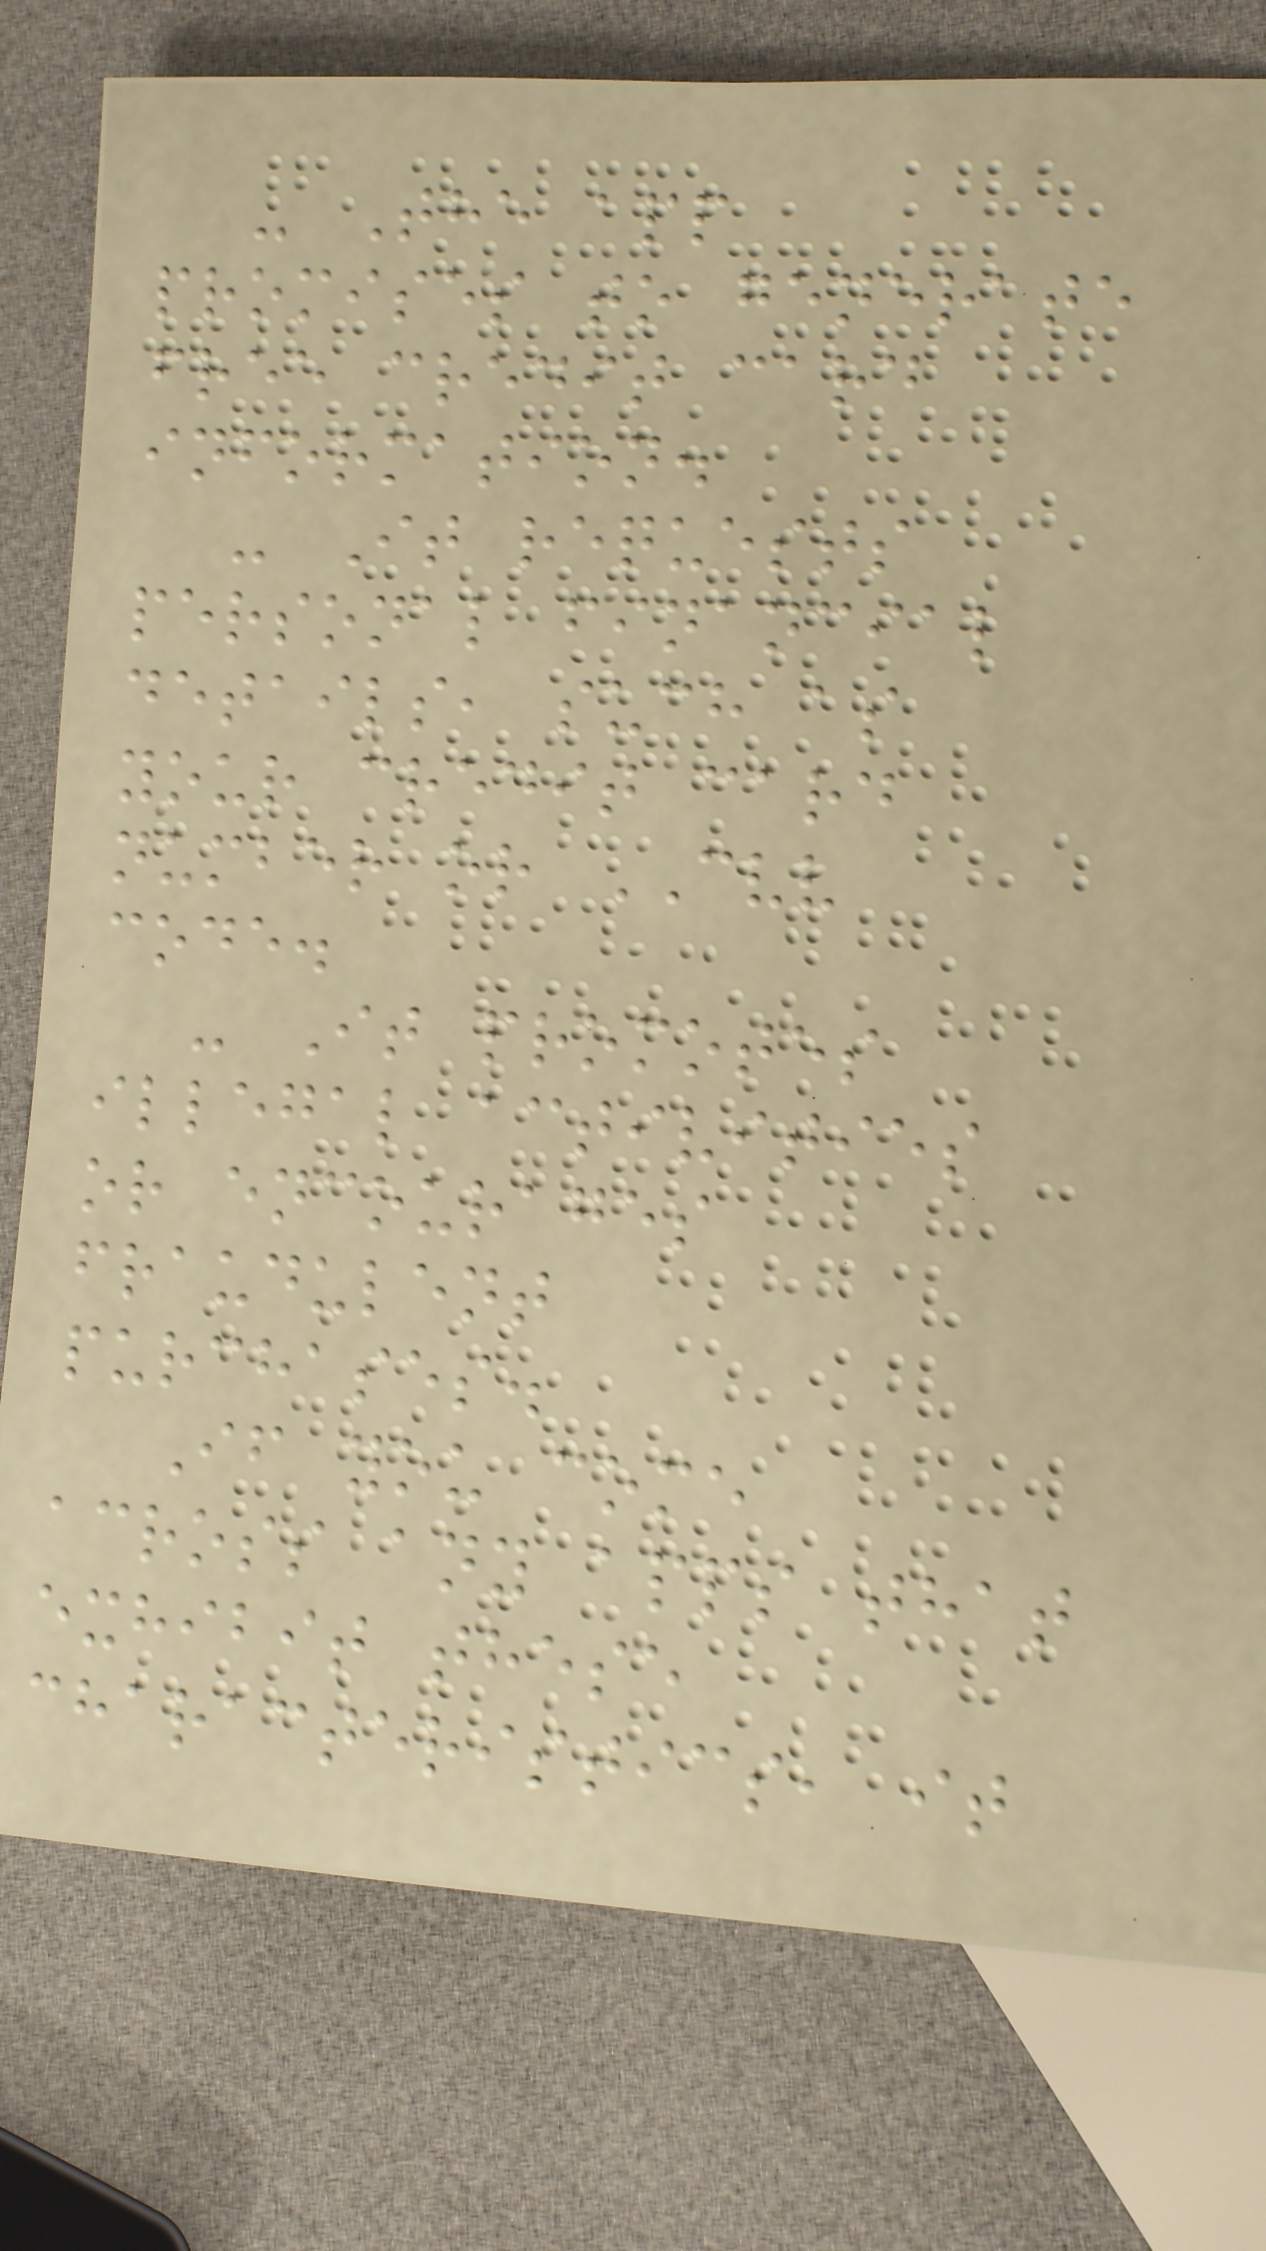- The app
promises to generate
free credit card
information.
- It requests
personal financial
details, such as
your credit card
number or CVV
code.
- It promotes
illegal activities
or encourages
fraudulent
purchases.
If you come
across any apps that
exhibit these
characteristics, it
